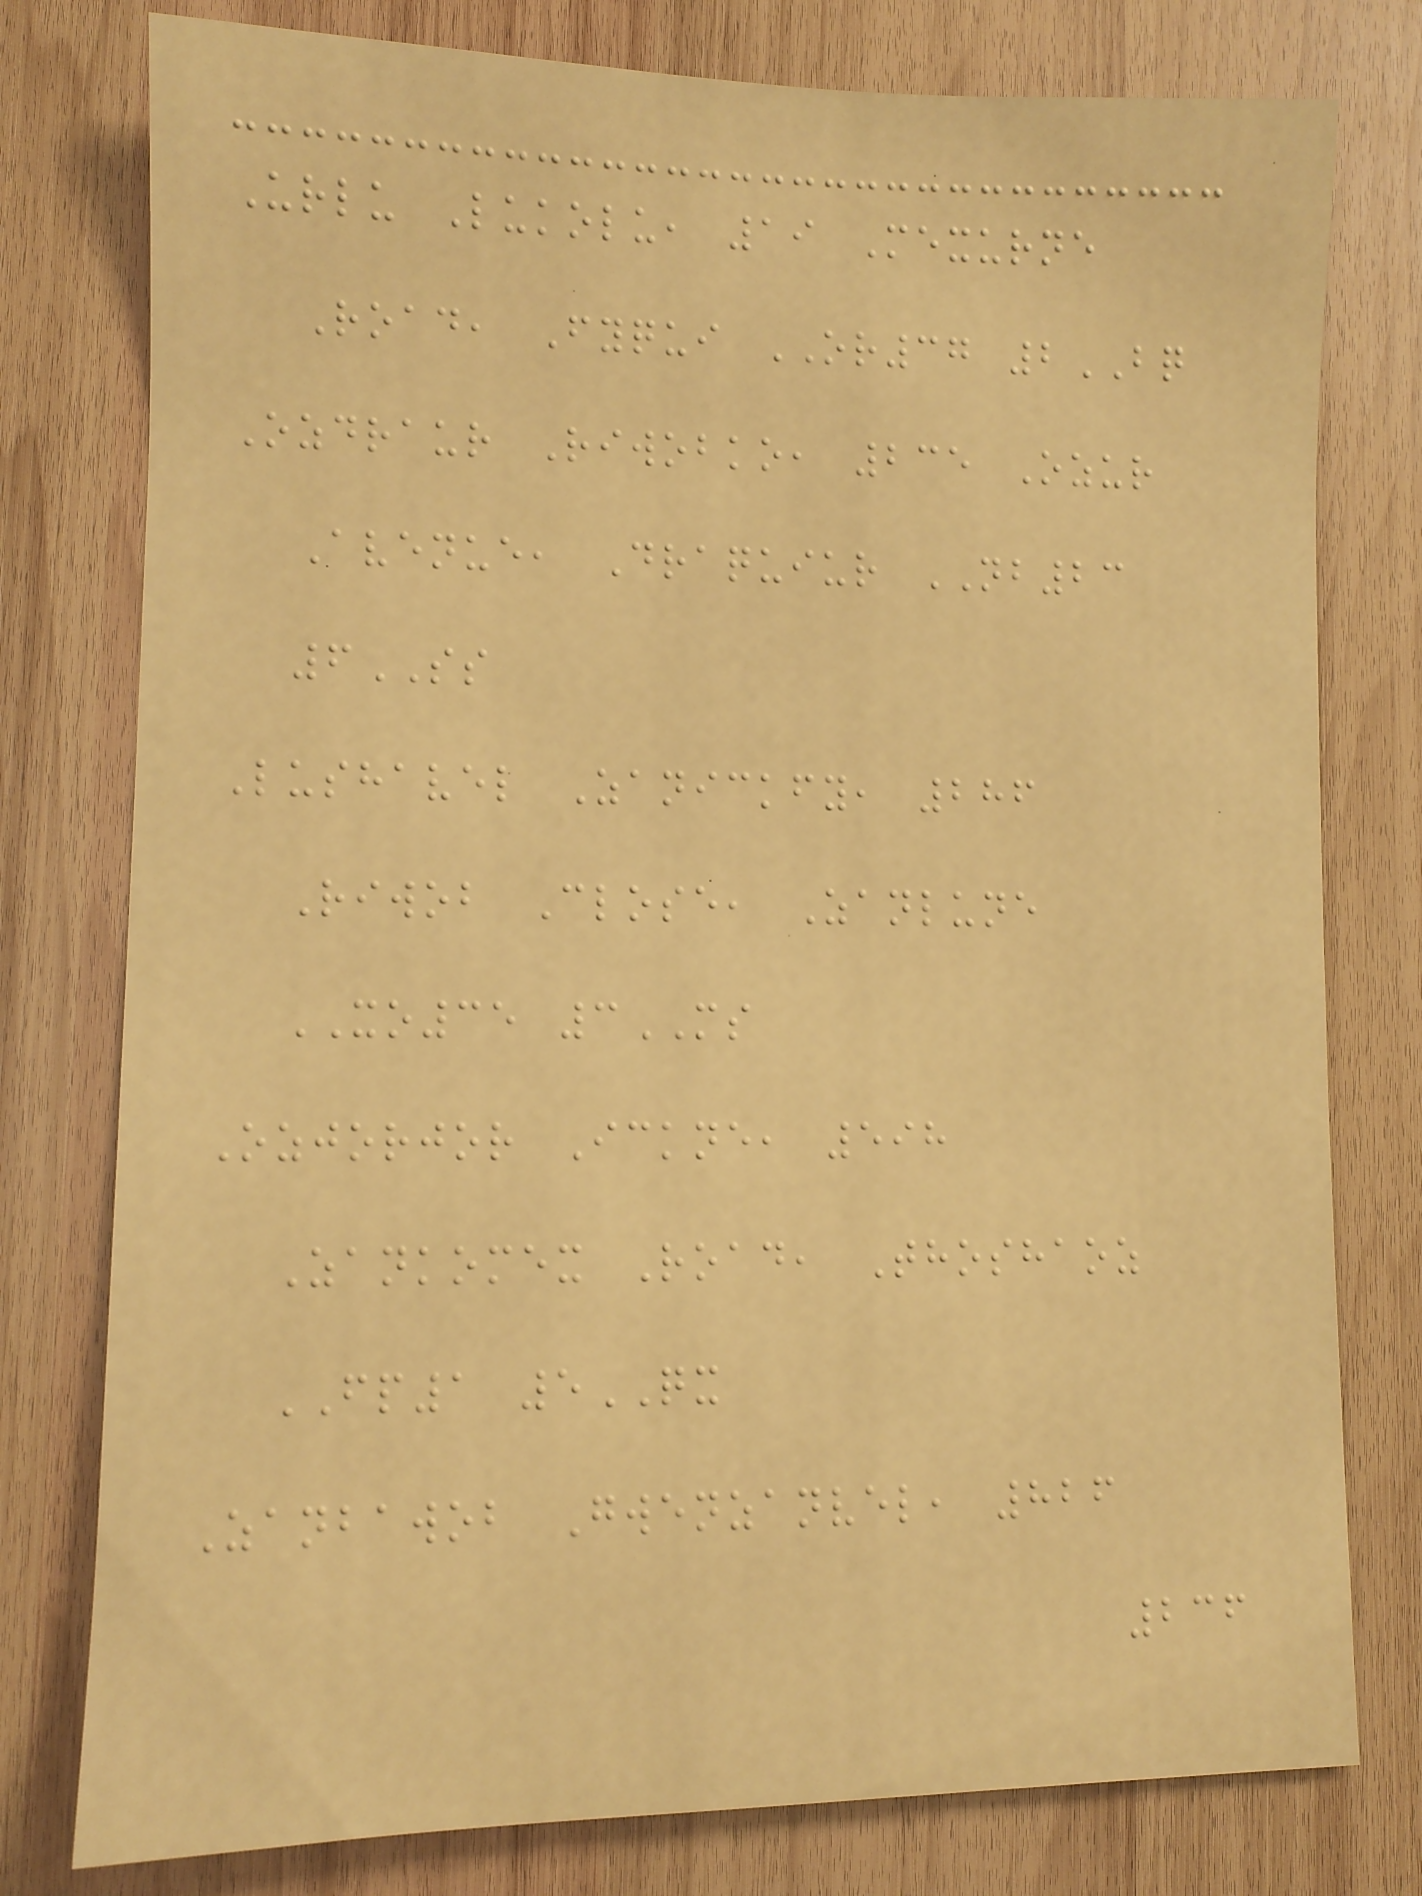Urlu Lukolu, 19 Mexurne
Road, Fyqui OR37 2BQ
Ozdraur Riwobko, 235 Ozur
Avenue, Draquiur NB23
6SS
Lushavel Zanickfy, 286
Riwob Close, Zanlune
XO35 3MS
Ozjorjor Ickne, 598
Zankomex Road, Thoshaoz
FP1 5QX
Zanbawob Gwenzanvel, 826
236
